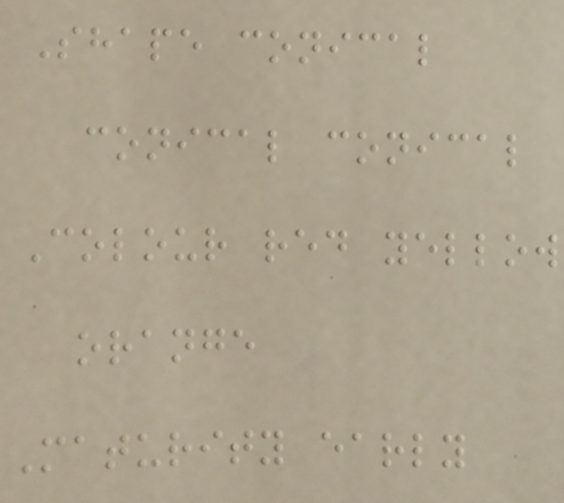Shape conical
conical conical
Colour red yellow
orange
Maturity early
